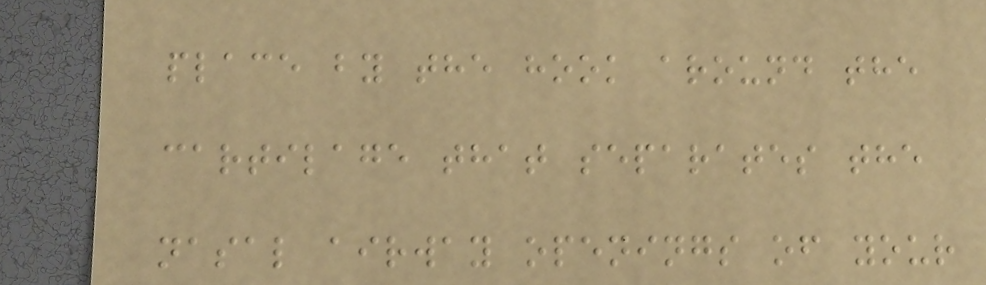place by the hook around the
cartilage that separates the
nasal airway openings of your
